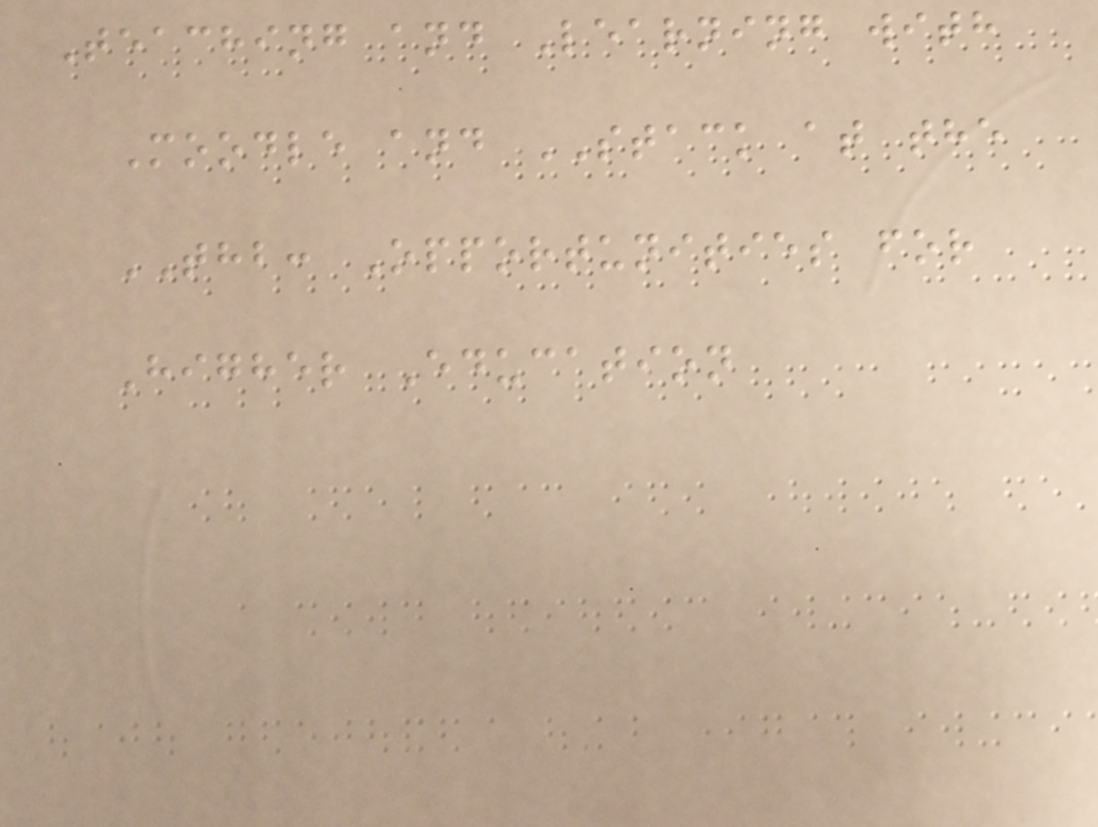Teaching and Learning with
Moodle and STACK at the
THB: Opportunities for
Higher Education
